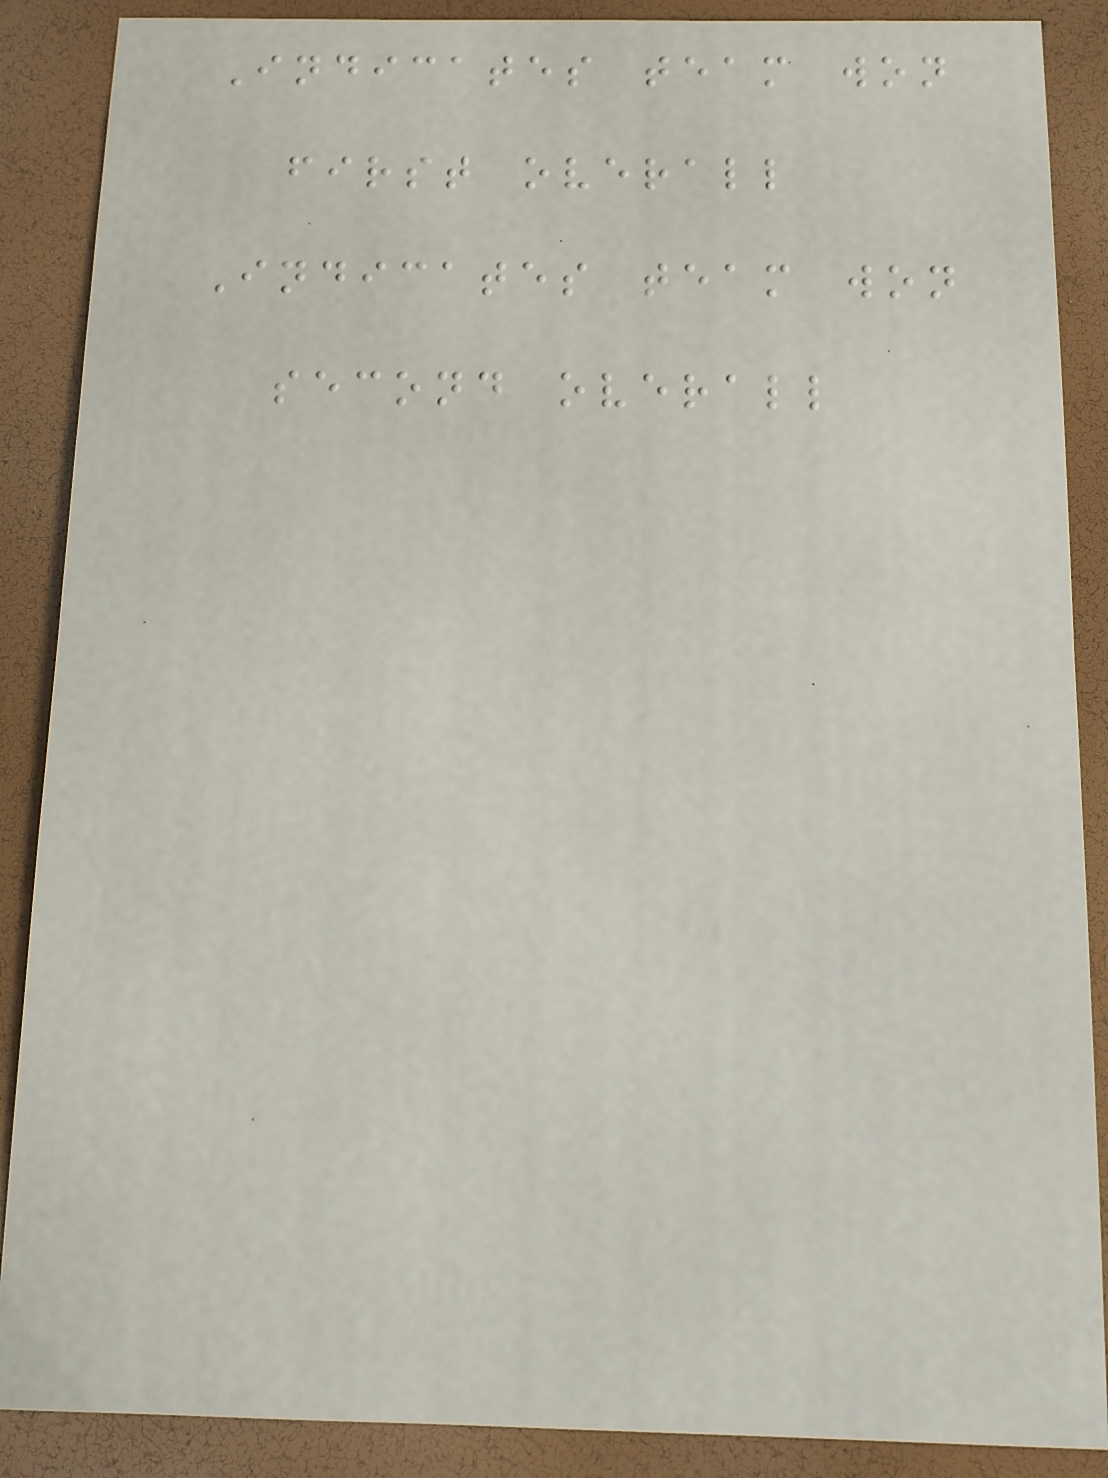Indicates team won
first overall
Indicates team won
second overall
